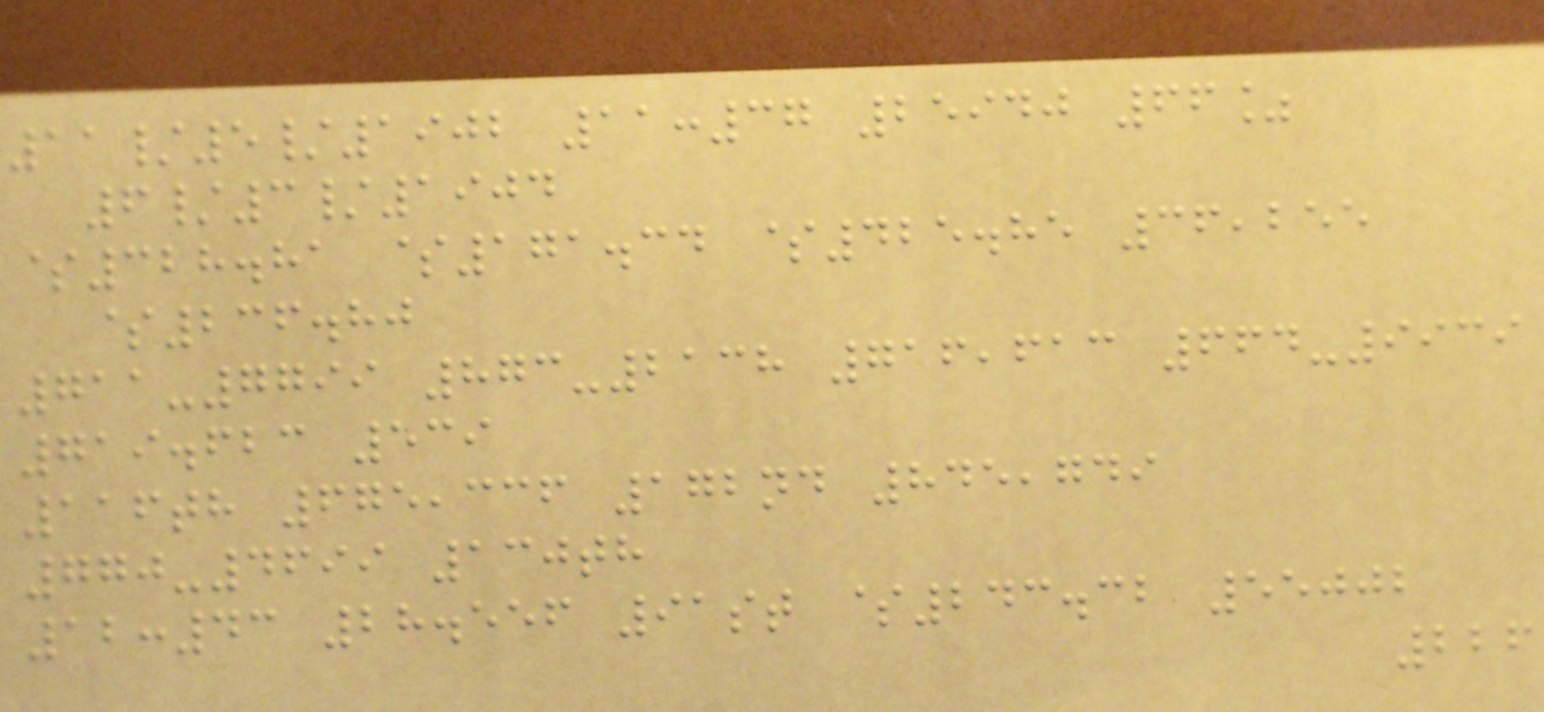11/5/1902 11:37 25940 66%
6/3/1904
$328.81 $171.34 $425.85 36,255
$236.80
711-7799 873-2138 716,613 664-9939
719.623 539
116th 675,336 172nd 845,749
770-4699 130th
12:43 28.556 91st $243.32 55002
226
